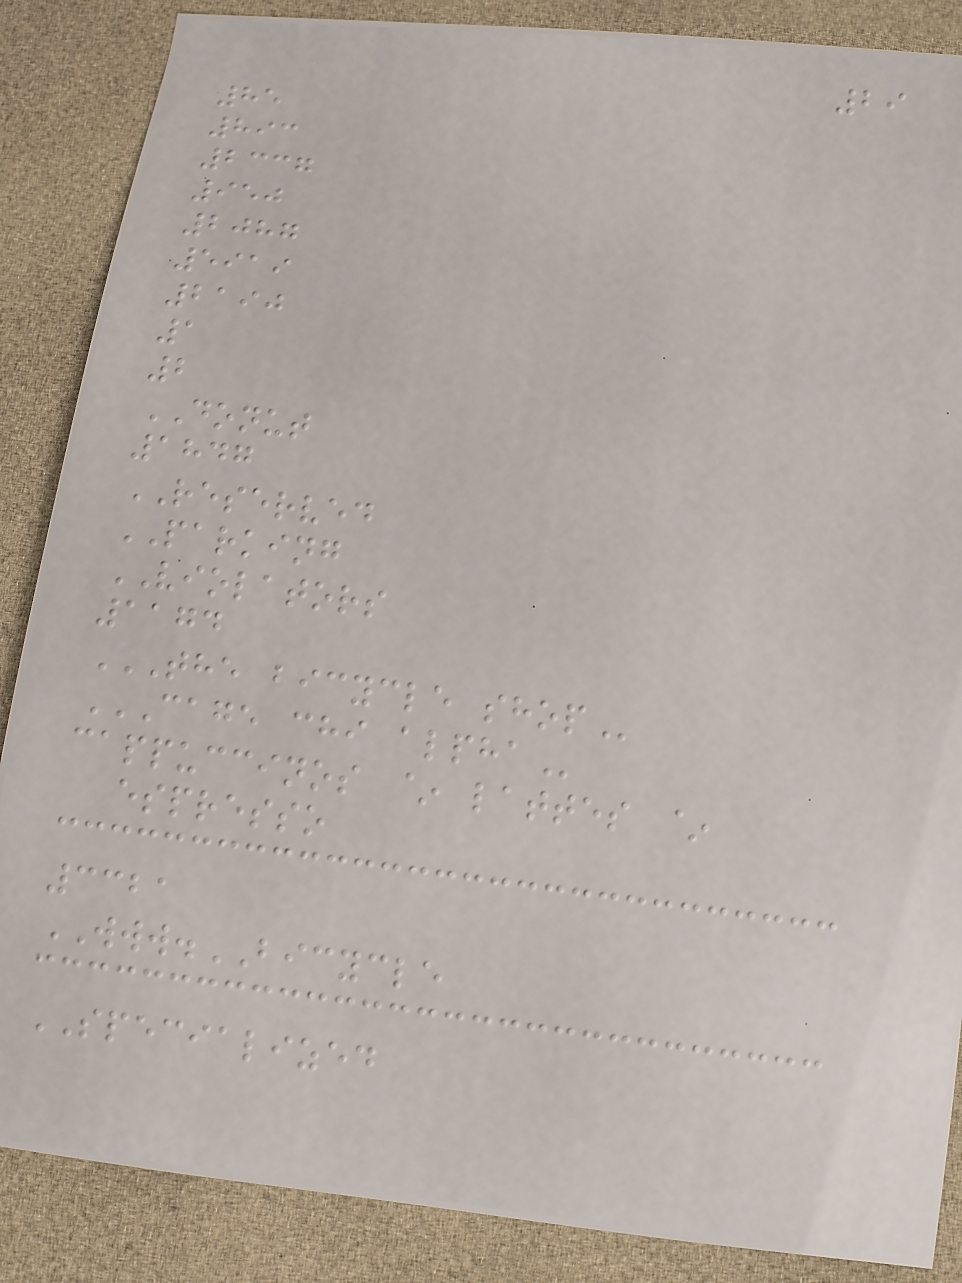29
85
893
2337
950
2087
5919
2190
1
2
DONUT
1847
RESERVED
PARKING
VIOLATORS
1174
THE BICYCLE SHOP
CAGE CHI ALPHA
cappuccinos ~ lattes ~
espresso
3321
WWW.BICYCLE
SPECIALIZED
